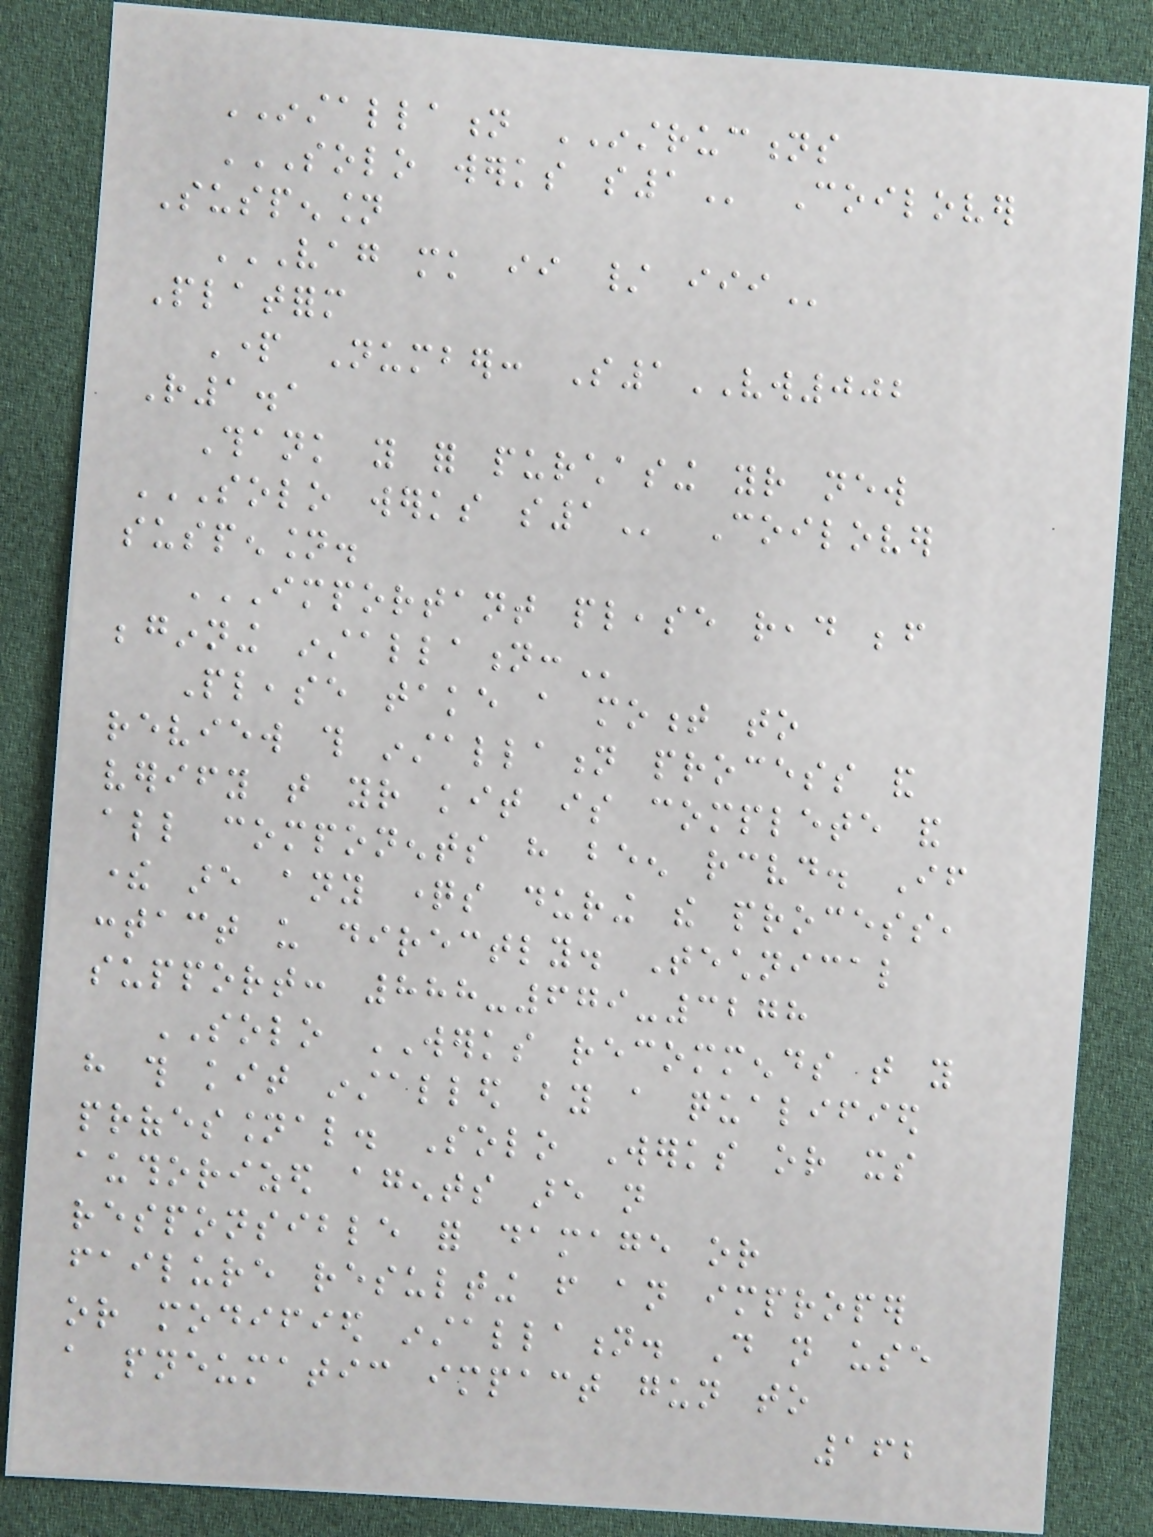INSTALLATION INSTRUCTIONS
SOLO WERKS S1 Coilover
Suspension
VAG MK II / III
Platform
Part Number: S1VW002
R1.1
Thank you for purchasing your new
SOLO WERKS S1 Coilover
suspension.
IMPORTANT PLEASE READ BEFORE
BEGINNING INSTALLATION:
Please take a moment to
review this installation process and
verify that your kit is complete and
all components have been received. If
there are any questions during the process,
contact us directly. Technical
support: 888-679-3278
SOLO WERKS recommends that you
have this kit installed by a qualified
professional. Solo Werks or its
authorized agents are not
responsible for damage or
failure resulting from an improper
or modified installation. Do not use
a pneumatic impact gun to
162
